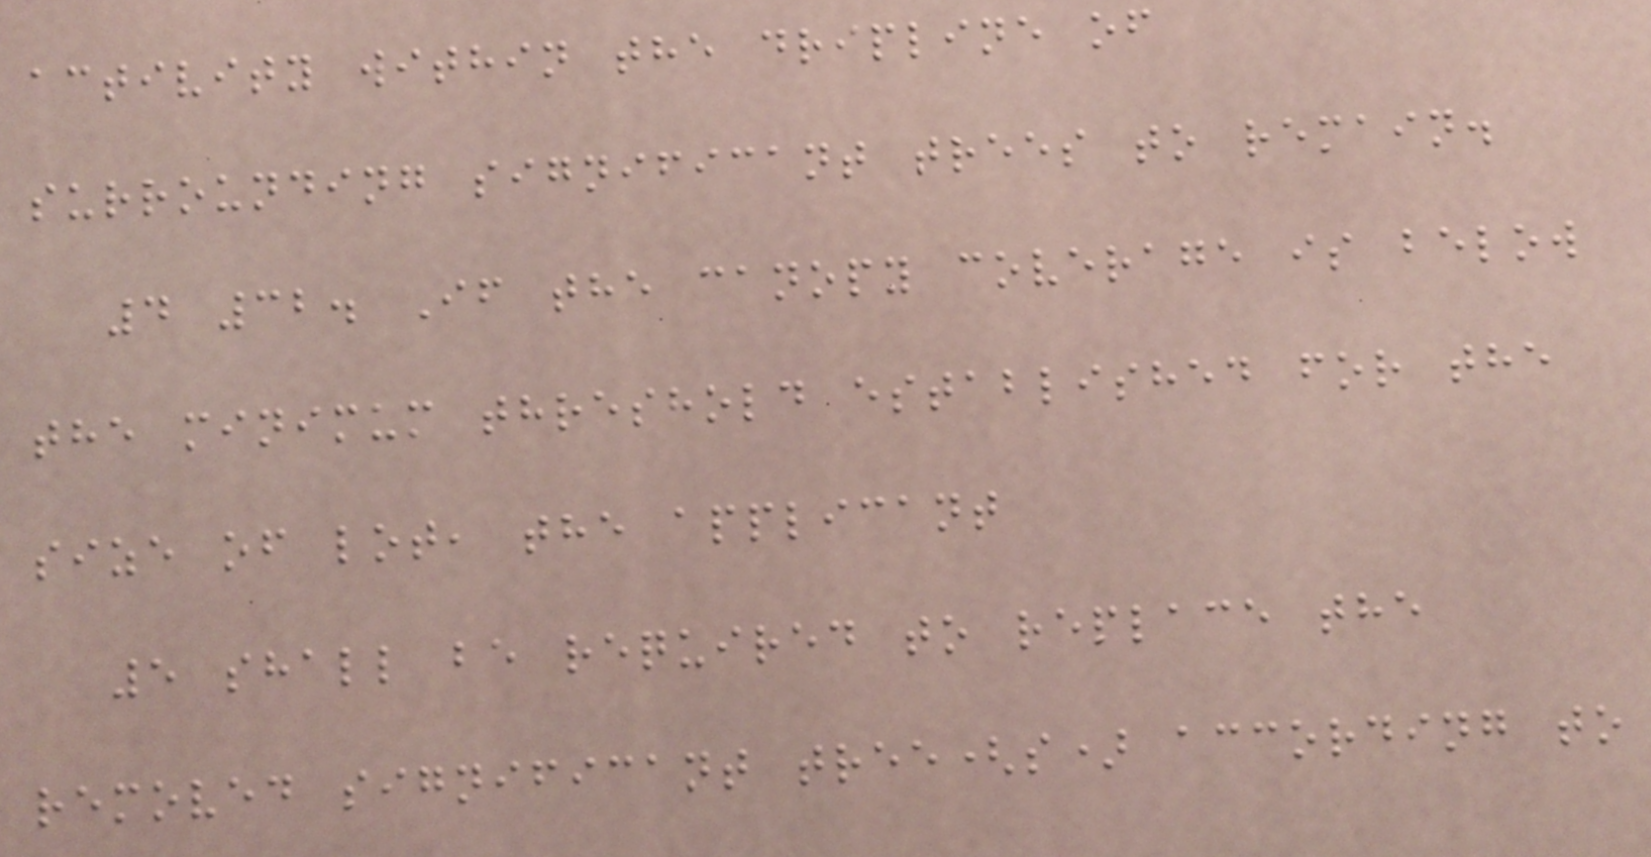activity within the dripline of
surrounding significant trees to remain.
4 32. If the canopy coverage is below
the minimum threshold established for the
size of lot, the applicant
5 shall be required to replace the
removed significant tree(s) according to
